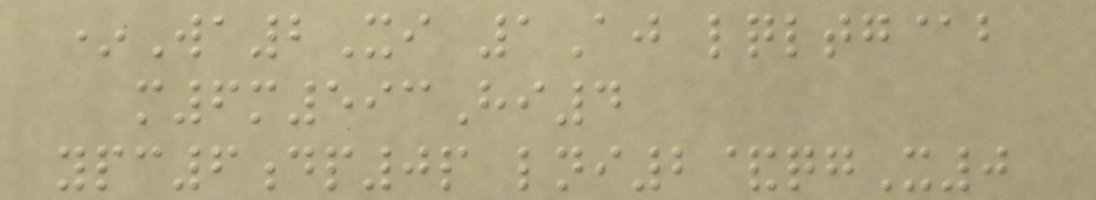*Wa2Xi 1Aj lqltg@b
m6m593Hi4
ypc6dp0p lni2&qgX0
